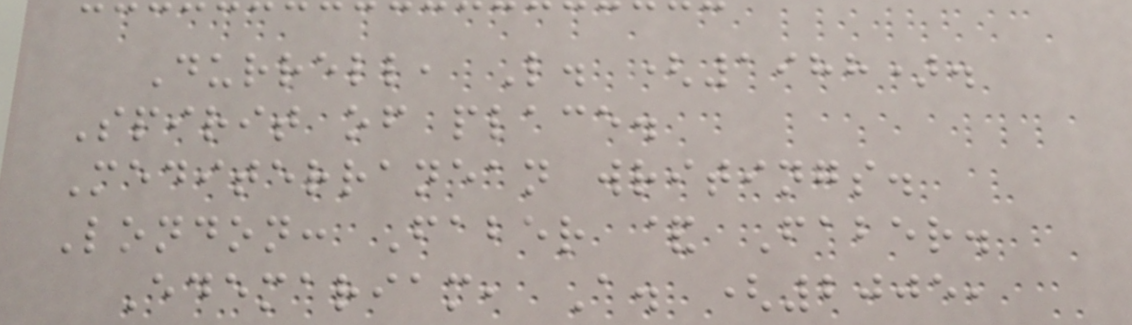Durrell, L. (1988).
Spirit of place.
Mediterranean writings.
London: Faber & Faber.
Edemariam, A. (2005,
